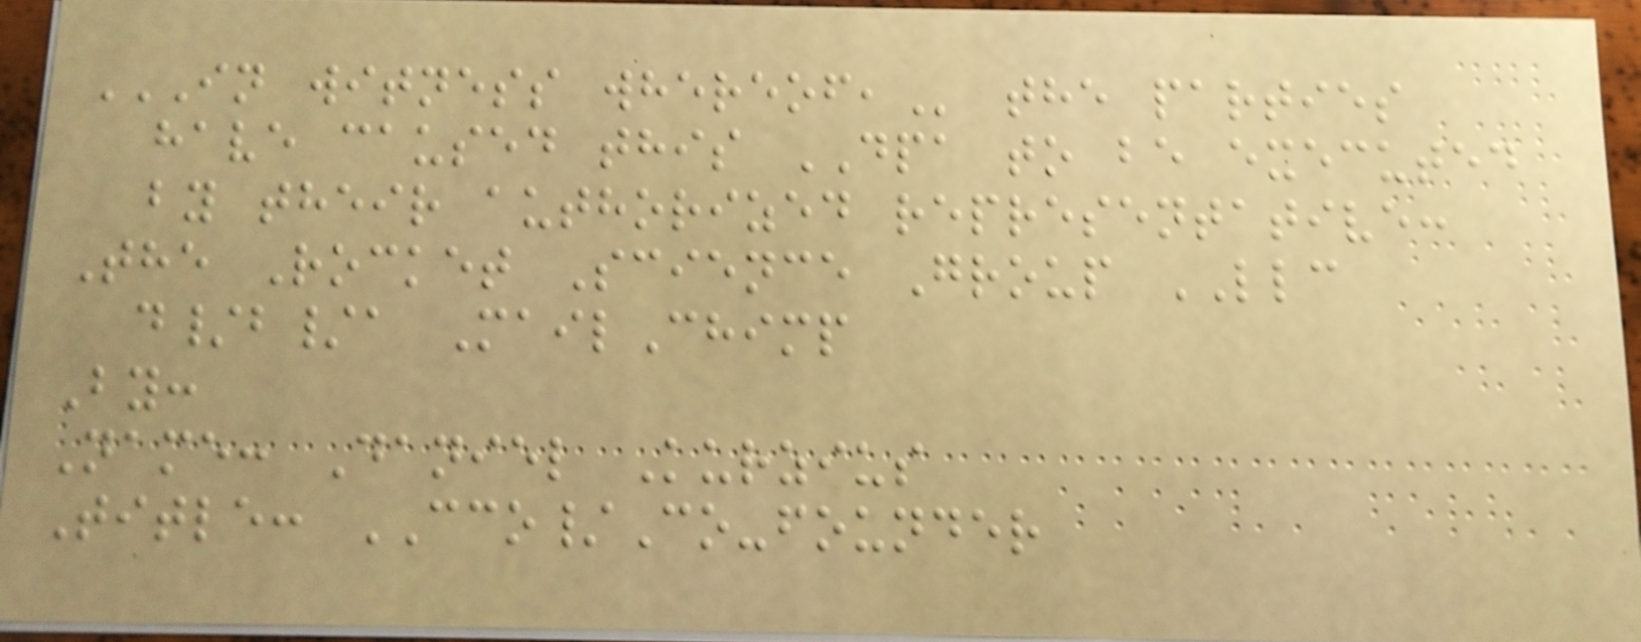IN WITNESS WHEREOF, the parties
have caused this DPA to be executed
by their authorized representative:
The Rocket Science Group LLC
d/b/a MailChimp
By:
Name: Daniel Kurzius
Title: CCO/Co-founder
